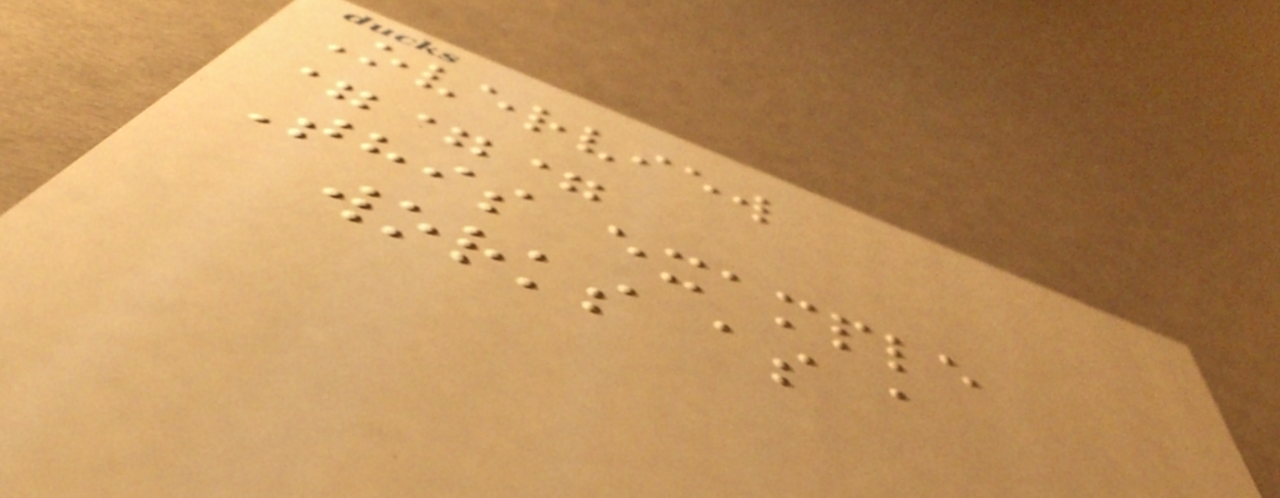Overview
===
This example
works as a
